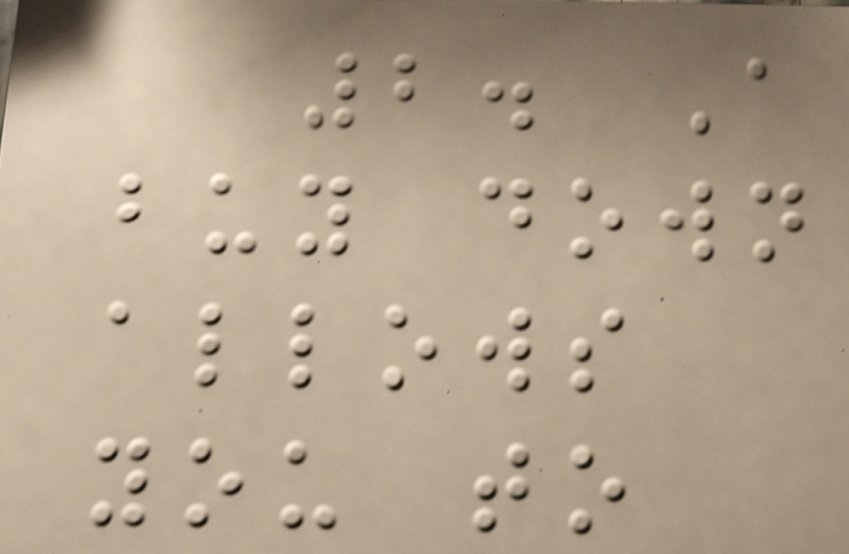2. A
buy down
allows
you to
